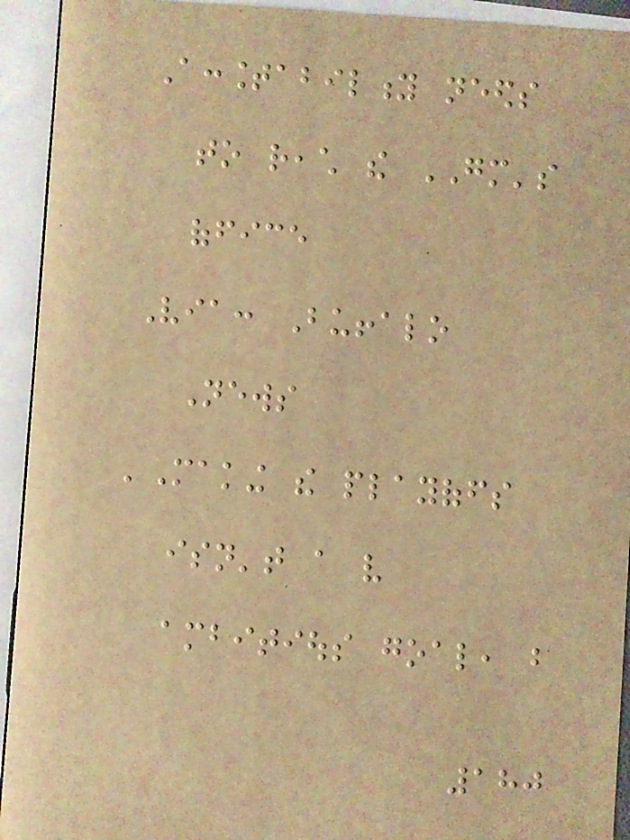Accountability needs
to reach the GM's
office
Via: Buffalo
News
'Making the playoffs
isn't a very
ambitious goal, but
180
